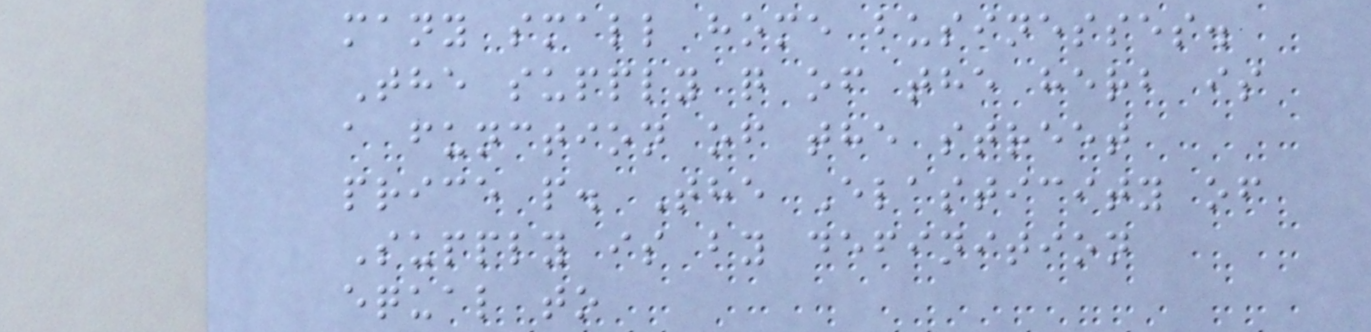many small home businesses.
The supply q of the herb is
a function of the street
price p. The Elasticity of
Supply is by definition
equal to
